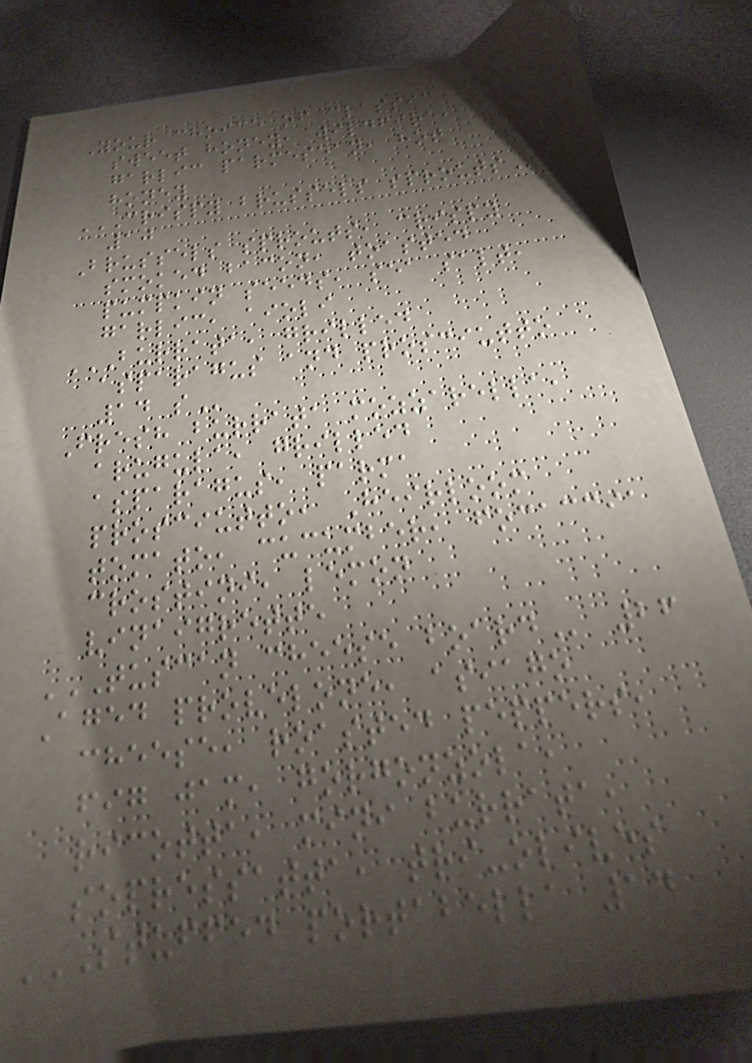Your choice of classic
sweet honey, wildfire,
garlic parmesean, hot
honey
CRISPY BRUSSELS SPROUTS
10
Brussels sprouts, crispy
smoked bacon, toasted
pumpkin seeds, sea salt,
garlic, aioli
BURRATA, GRILLED
ASPARAGUS AND PROSCIUTTO
14 S
Fresh burrata mozzarella,
arugula, grilled
asparagus, parma
prosciutto, Heirloom
tomato, cucumber, focaccia
crostini, lemon
vinaigrette
TUSCAN CHEESE BOARD 26
Aged provelone, asiago
cheese, roasted peppers,
fig jam, gorgonzola,
ricotta, mini burrata,
sopressatta, tri-olives
STUFFED PORTABELLA 14
